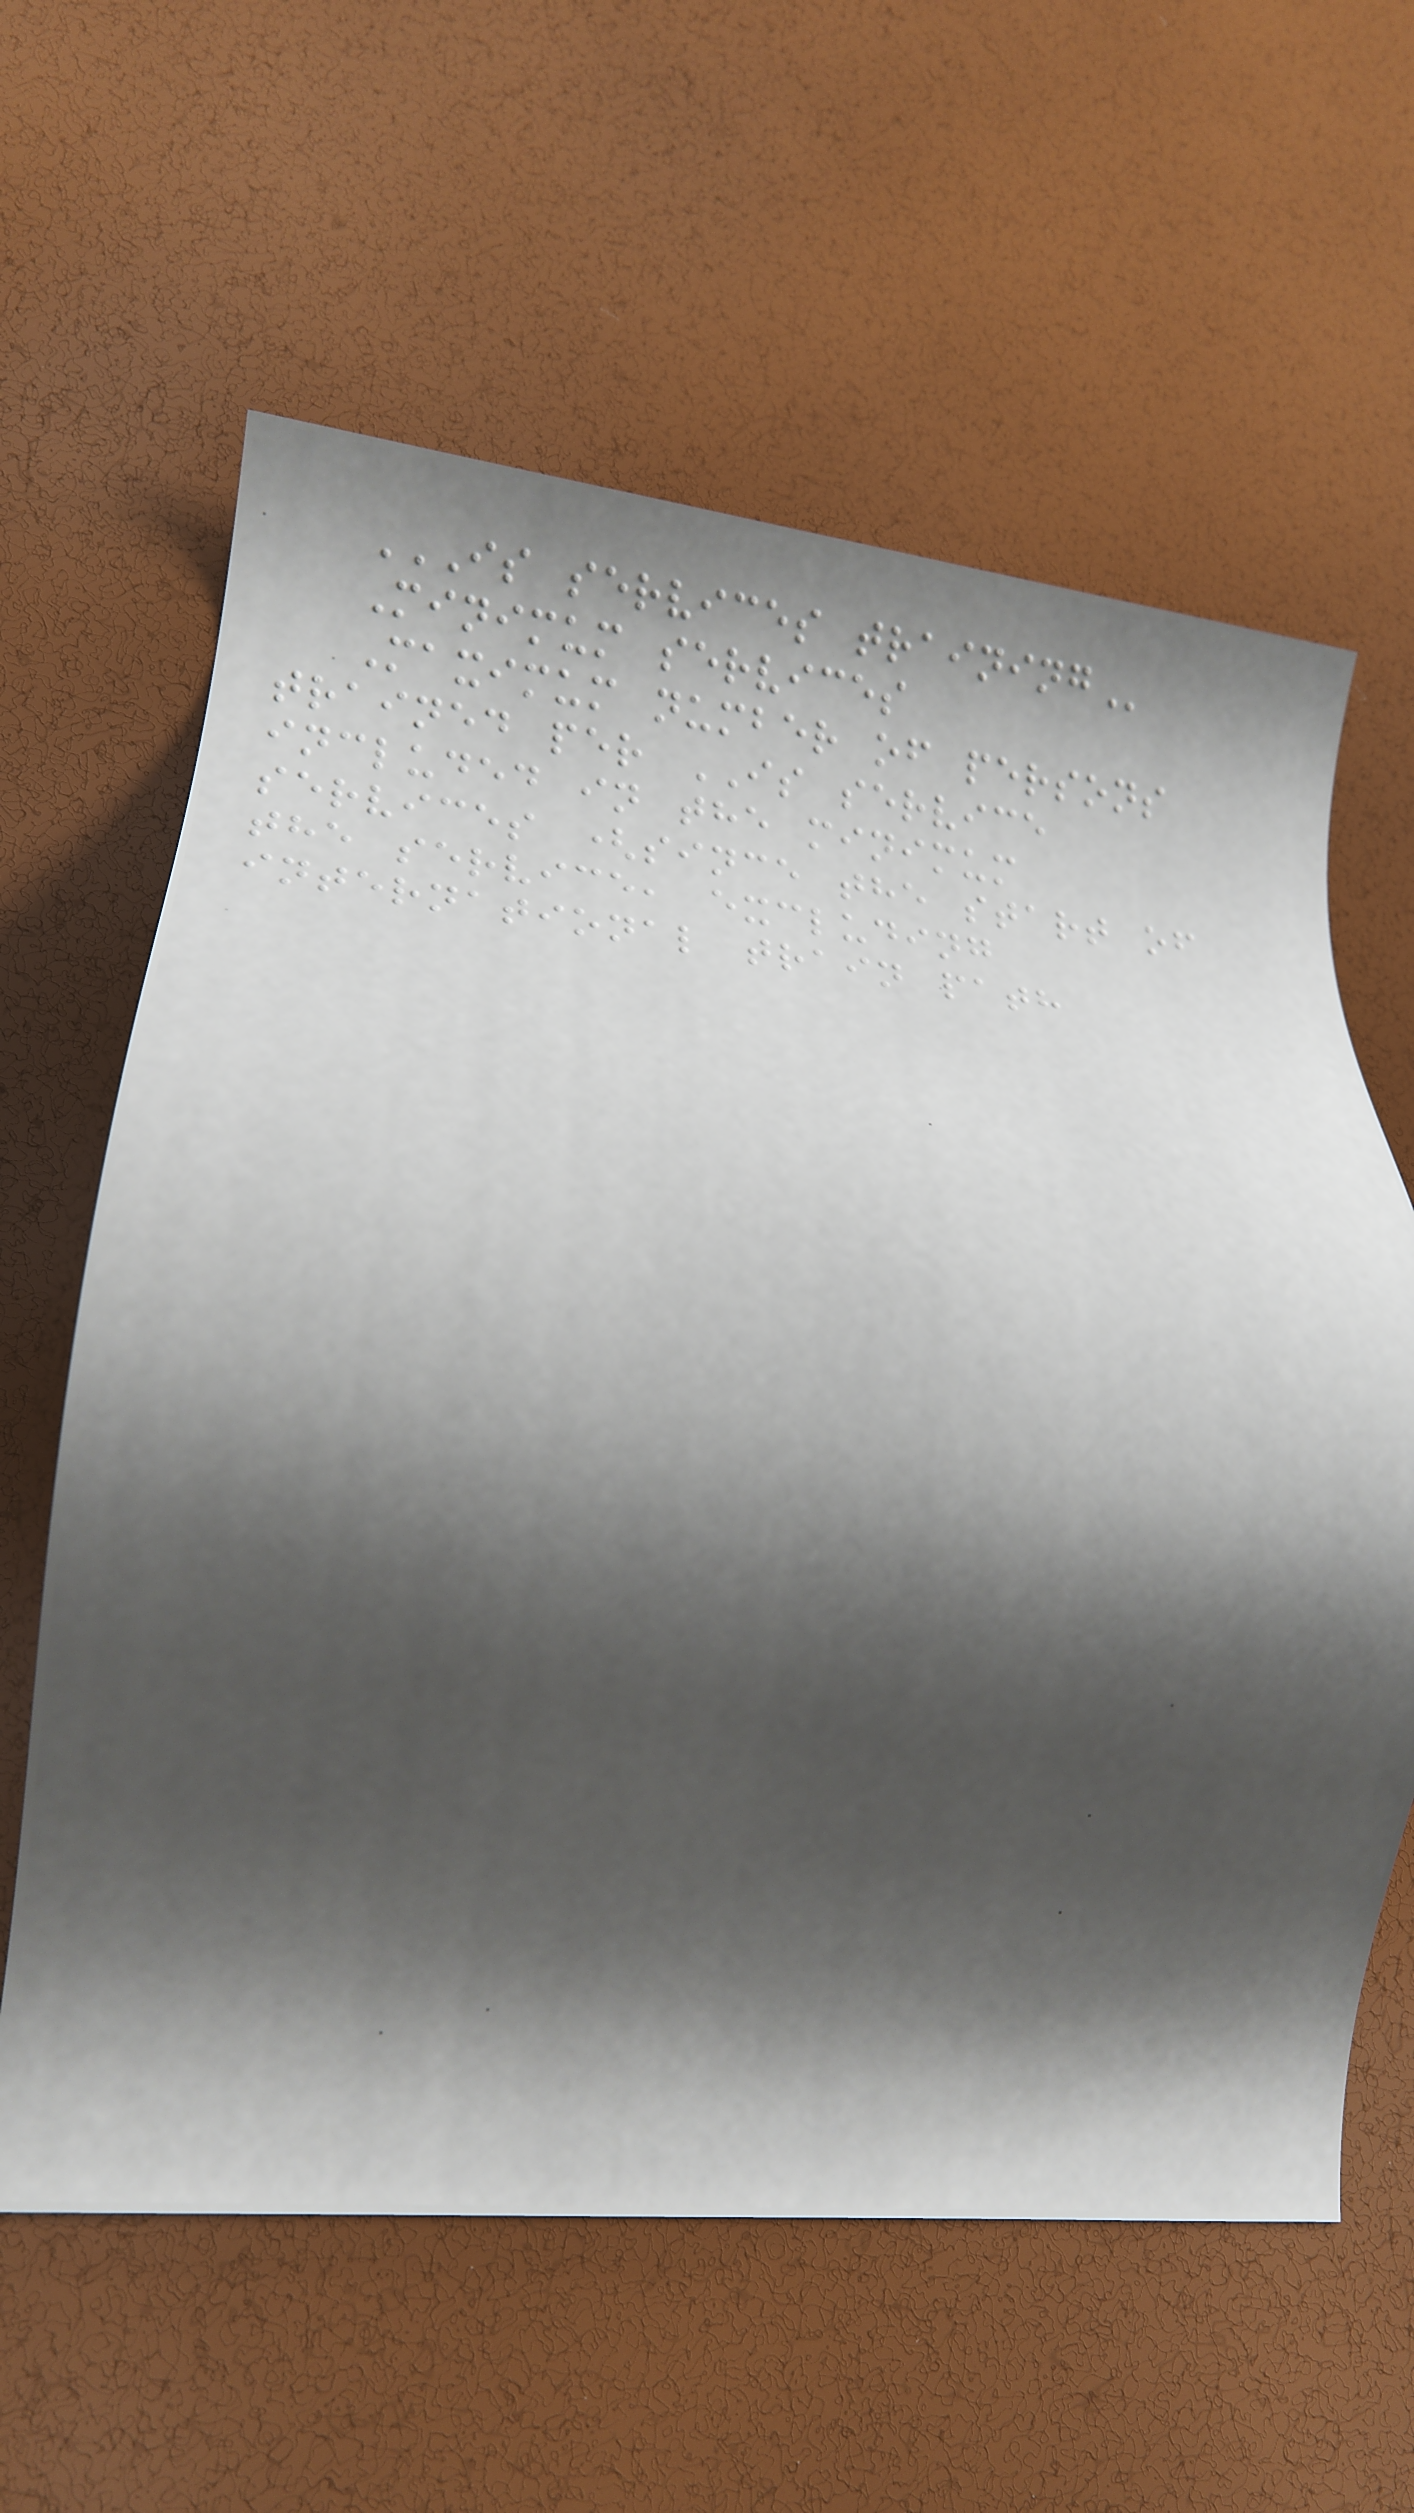IS SERVICES TRAINING
Minimum services
Maximum number of persons
trained per IS service
included in the minimum
services (since the start of
the service, excluding
international train path
